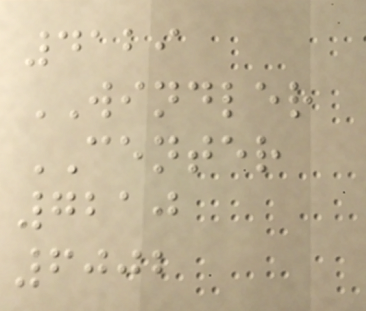4129
WINDLER
CENTER
7210
6002
